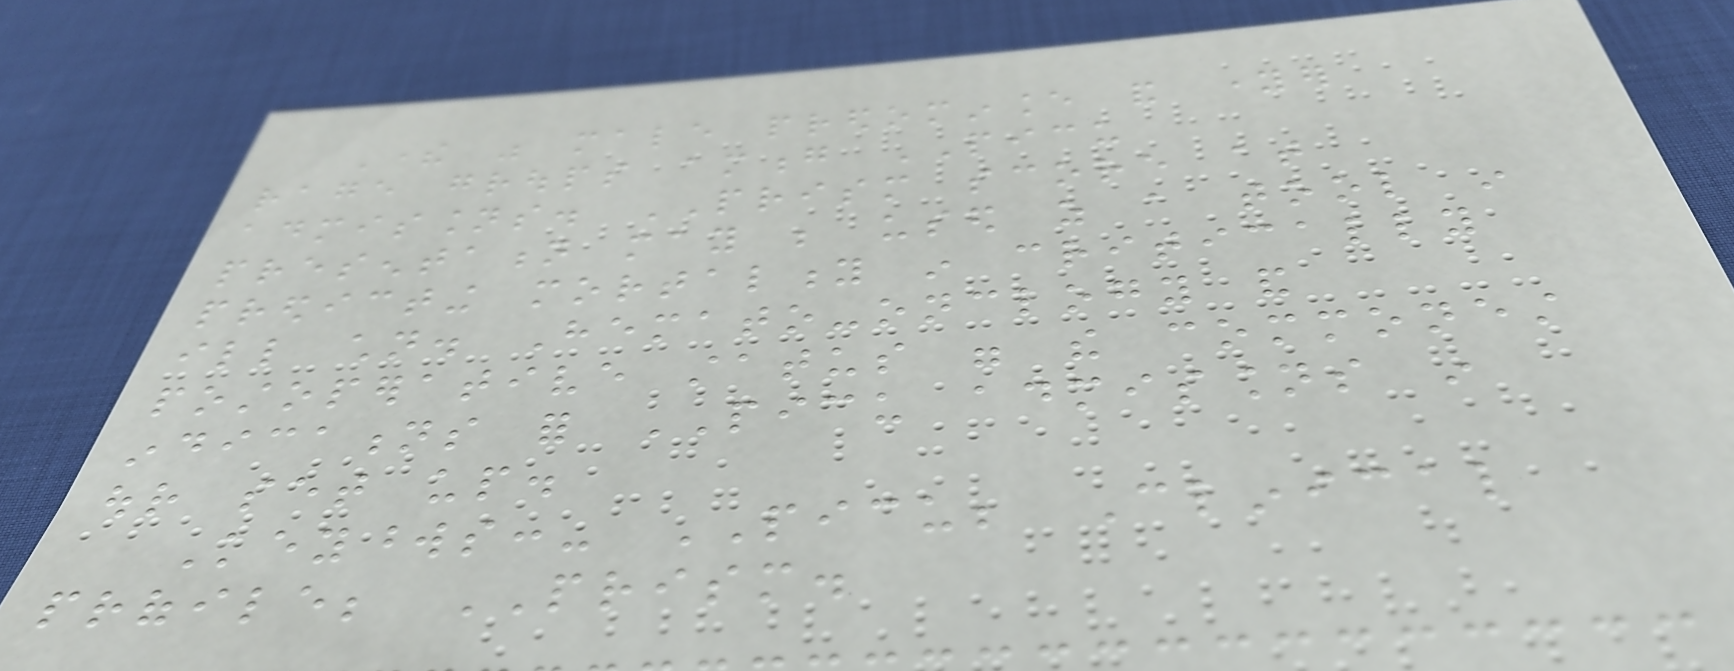There was male predominance and younger
rage groups among PICU
admissions. PRISM score at
presentation may be used as a tool in
predicting mortality in critically
ill children. Hemato-onclogy and
postoperative status were the commonest
indications for PICU admissions in
our set up.
Keywords:- PICU; Clinical
profile; PRISM.
